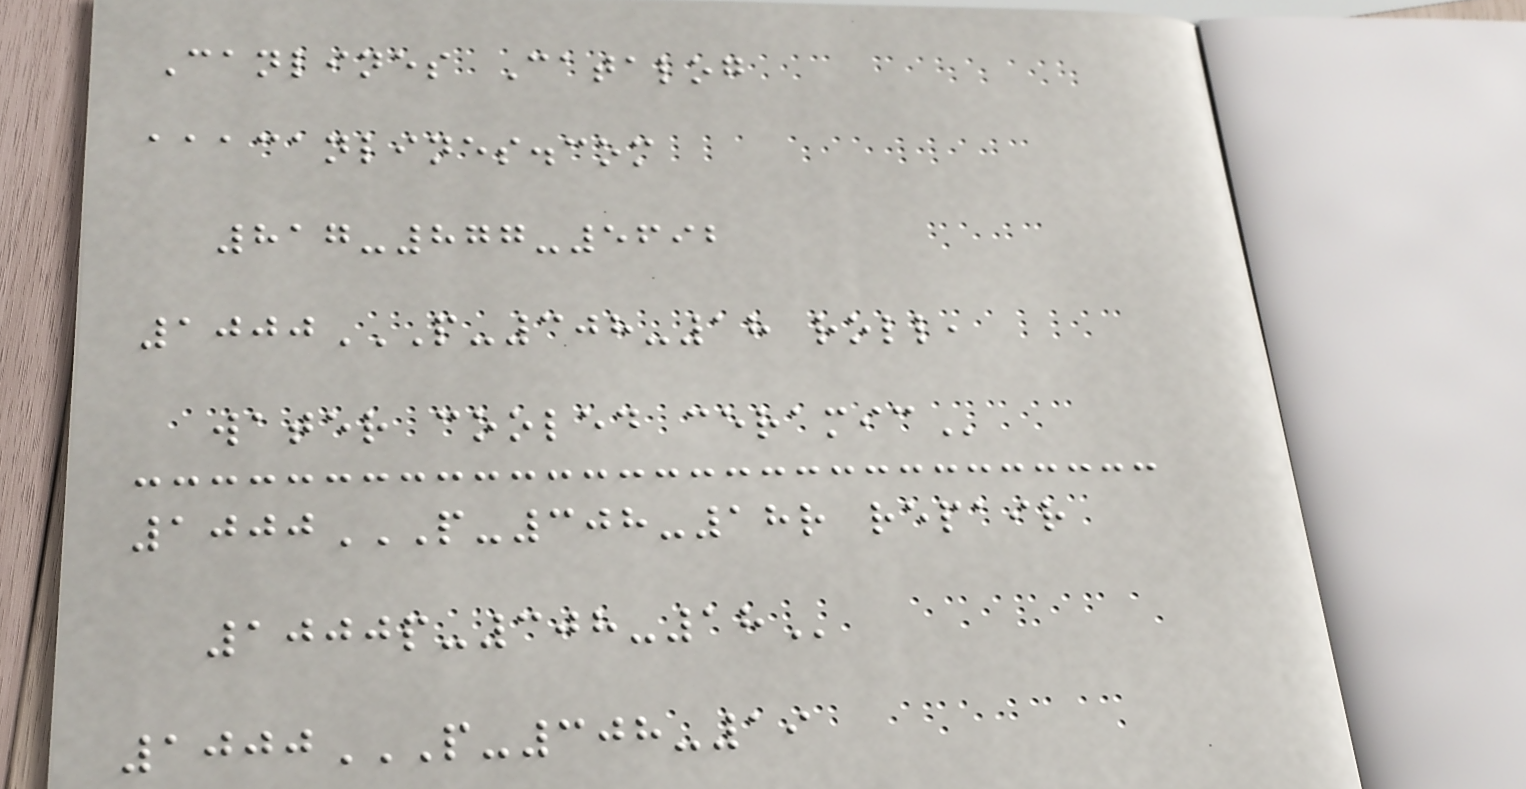Canlines Catalog
aaacanlines.com
817-877-5692
1000P-308-18 ROLL,
WATER COOLED CERAMIC
1000P-308-18R REPAIR
1000P-308-18
1000P-308-19
